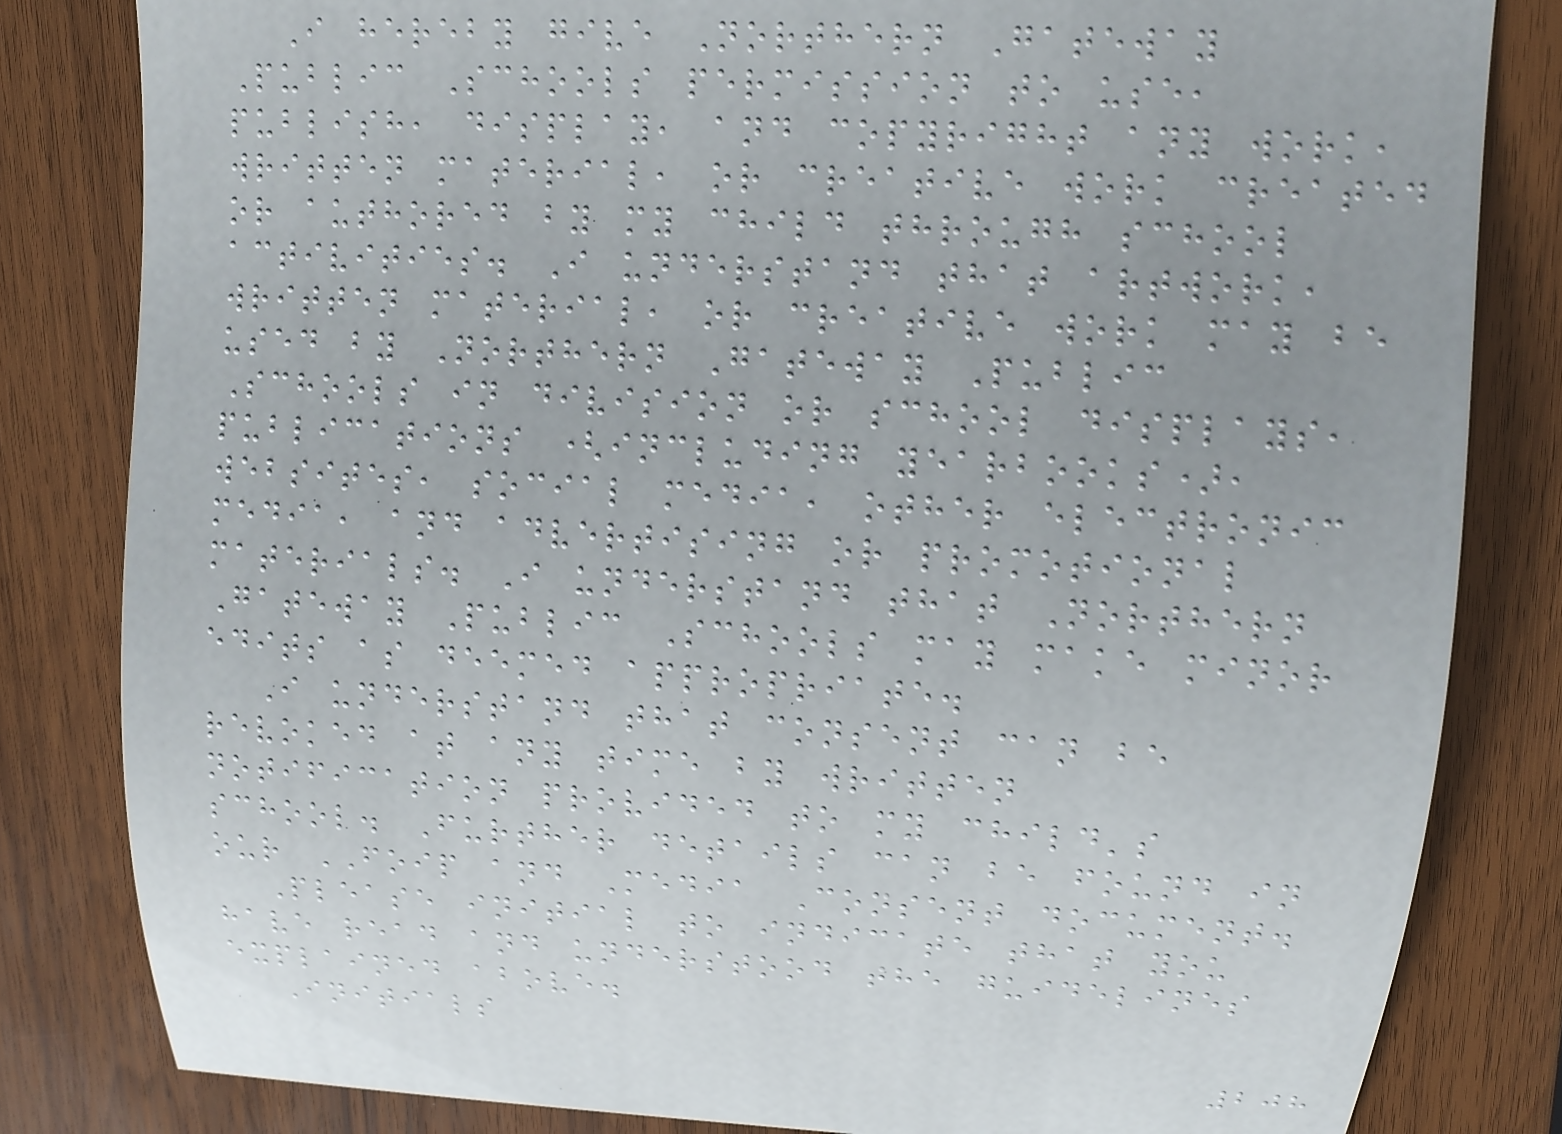I hereby give Northern Gateway
Public Schools permission to use,
publish, display, and copyright any work,
written material, or creative work created
or authored by my child through school
activities. I understand that artwork,
written material, or creative work may be
used by Northern Gateway Public
Schools in division or school displays,
publications (including yearbooks),
websites, social media, other electronic
media, and advertising or promotional
materials. I understand that Northern
Gateway Public Schools may make minor
edits as deemed appropriate.
I understand that consent can be
revoked at any time by written
notification provided to my child's
school. Further details can be found in
our FOIP and Media Consent document.
Please initial to indicate that you
have read and understood the guidelines
explained above.
Initials
208
